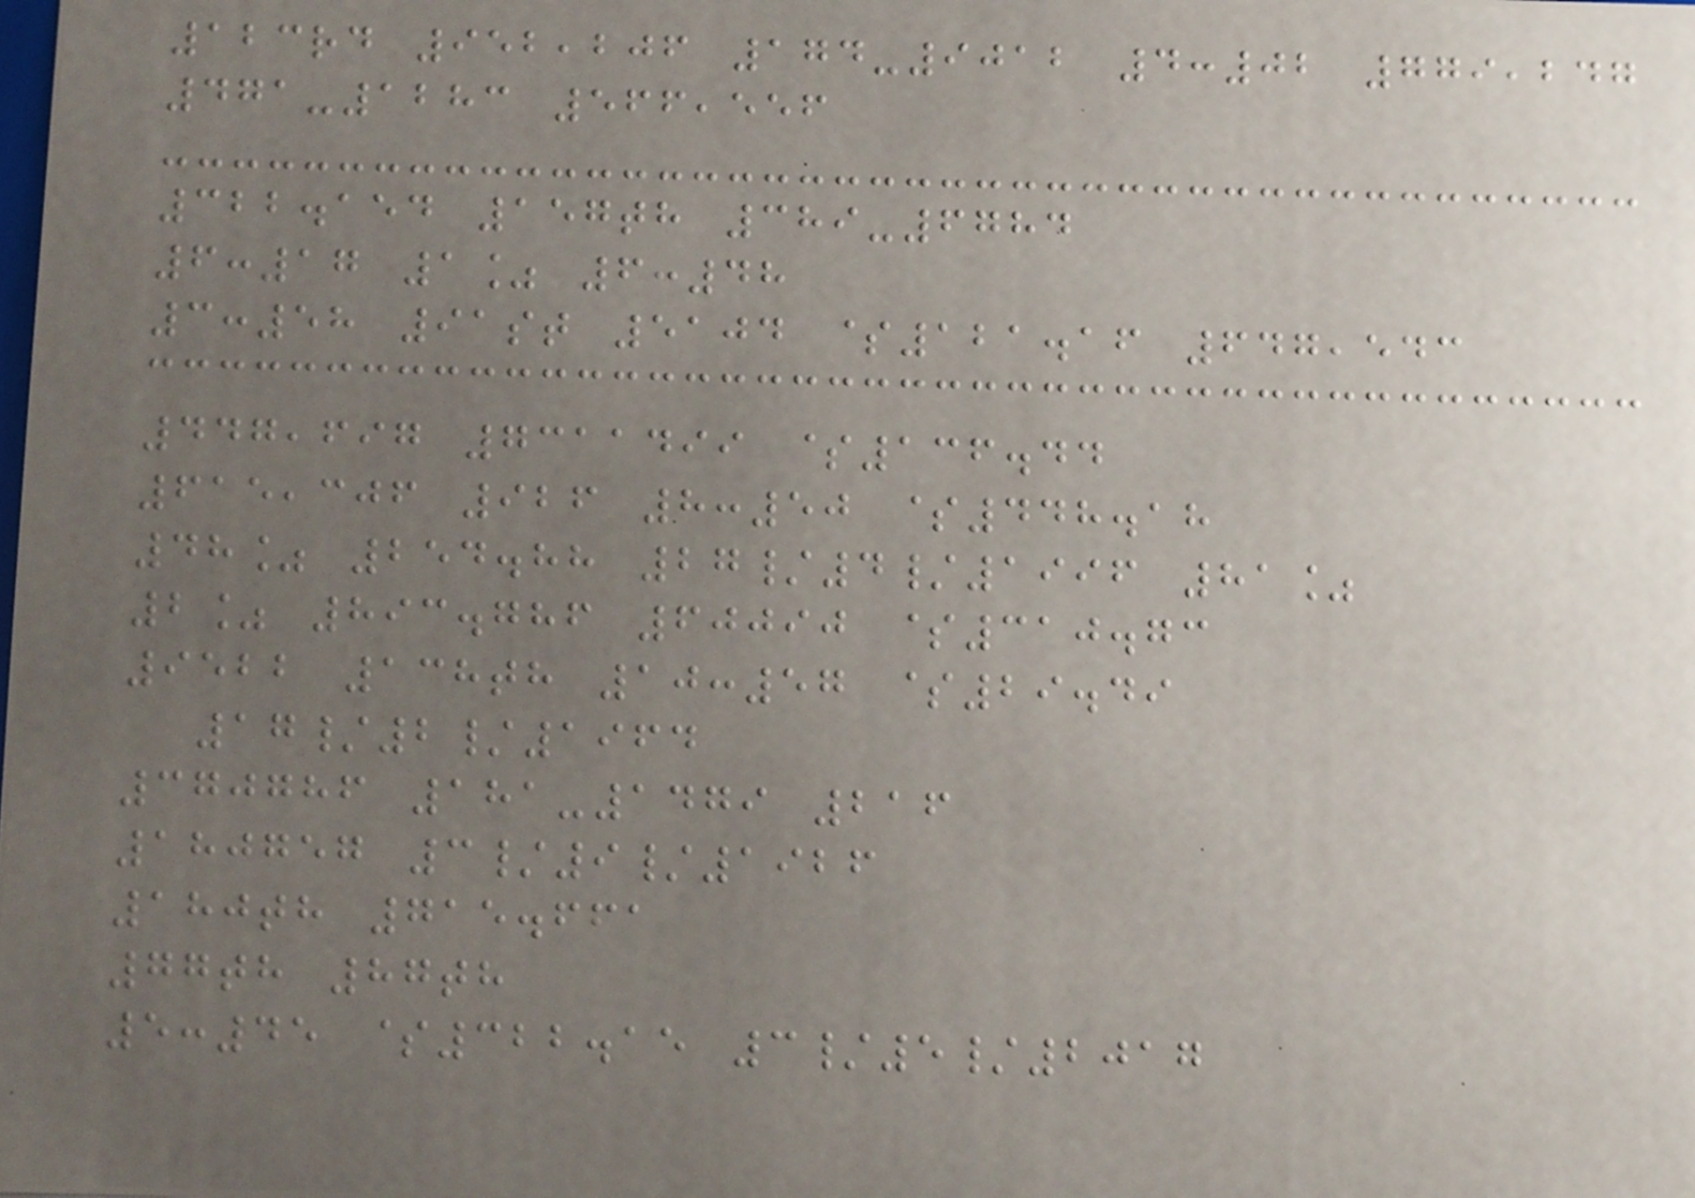123rd 952,206 174-9012 4:02 779,247
471-1283 566,556
322.154 157th 389-6784
6:17 1% 6:48
3:58 91st 5104 $121.16 647,543
447,697 7311499 $136.44
615,306 926 8:50 $448.18
48% 254.88 27/4/1996 81%
2% 893.786 60090 $310.73
9522 138th 10:57 $29.49
17/2/1964
370786 181-1479 216
180757 3/9/1926
180th 715.661
77th 87th
5:45 $322.15 3/5/2017
